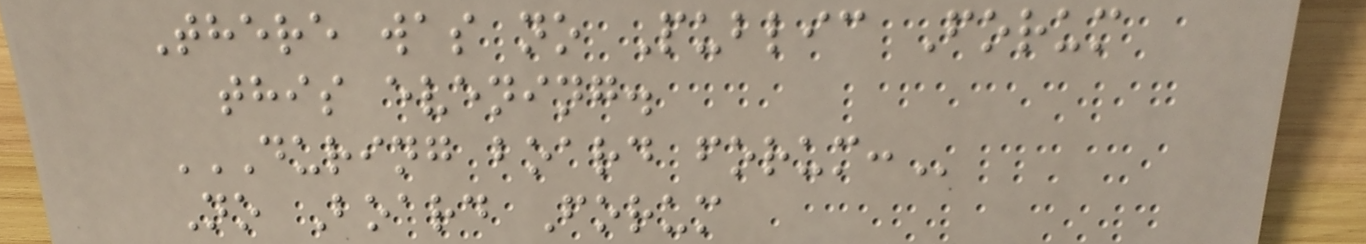There was no Public Forum
this evening.
DURING BOARD FORUM:
No Board Forum
